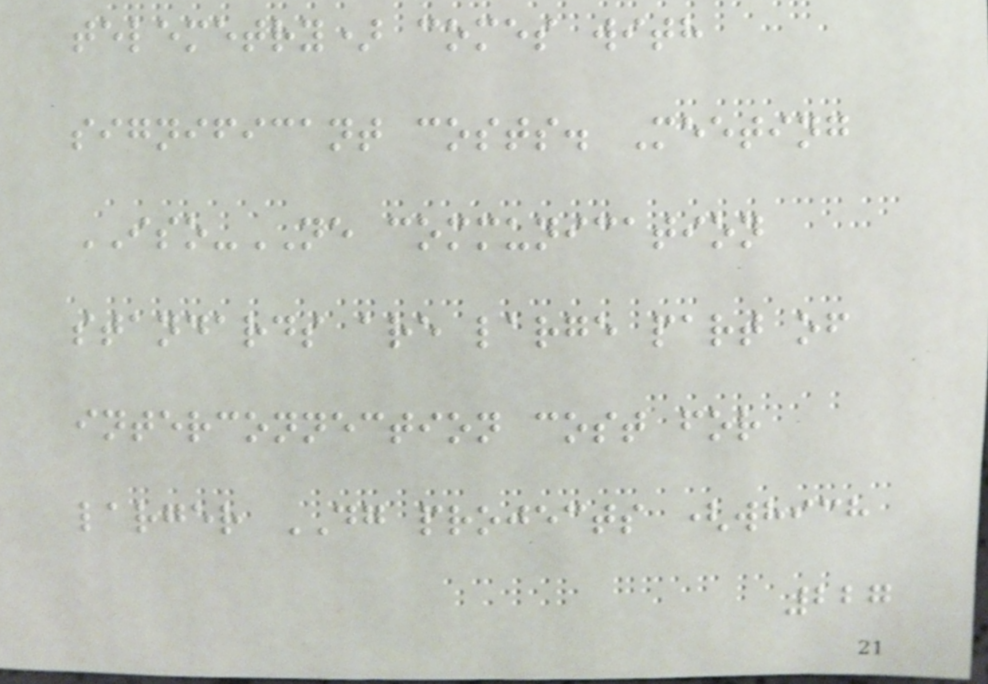telemetry) comes with
significant costs. Meeting
ISO-NE communication
standards are large part of
interconnection cost for
larger DG projects (which
227
